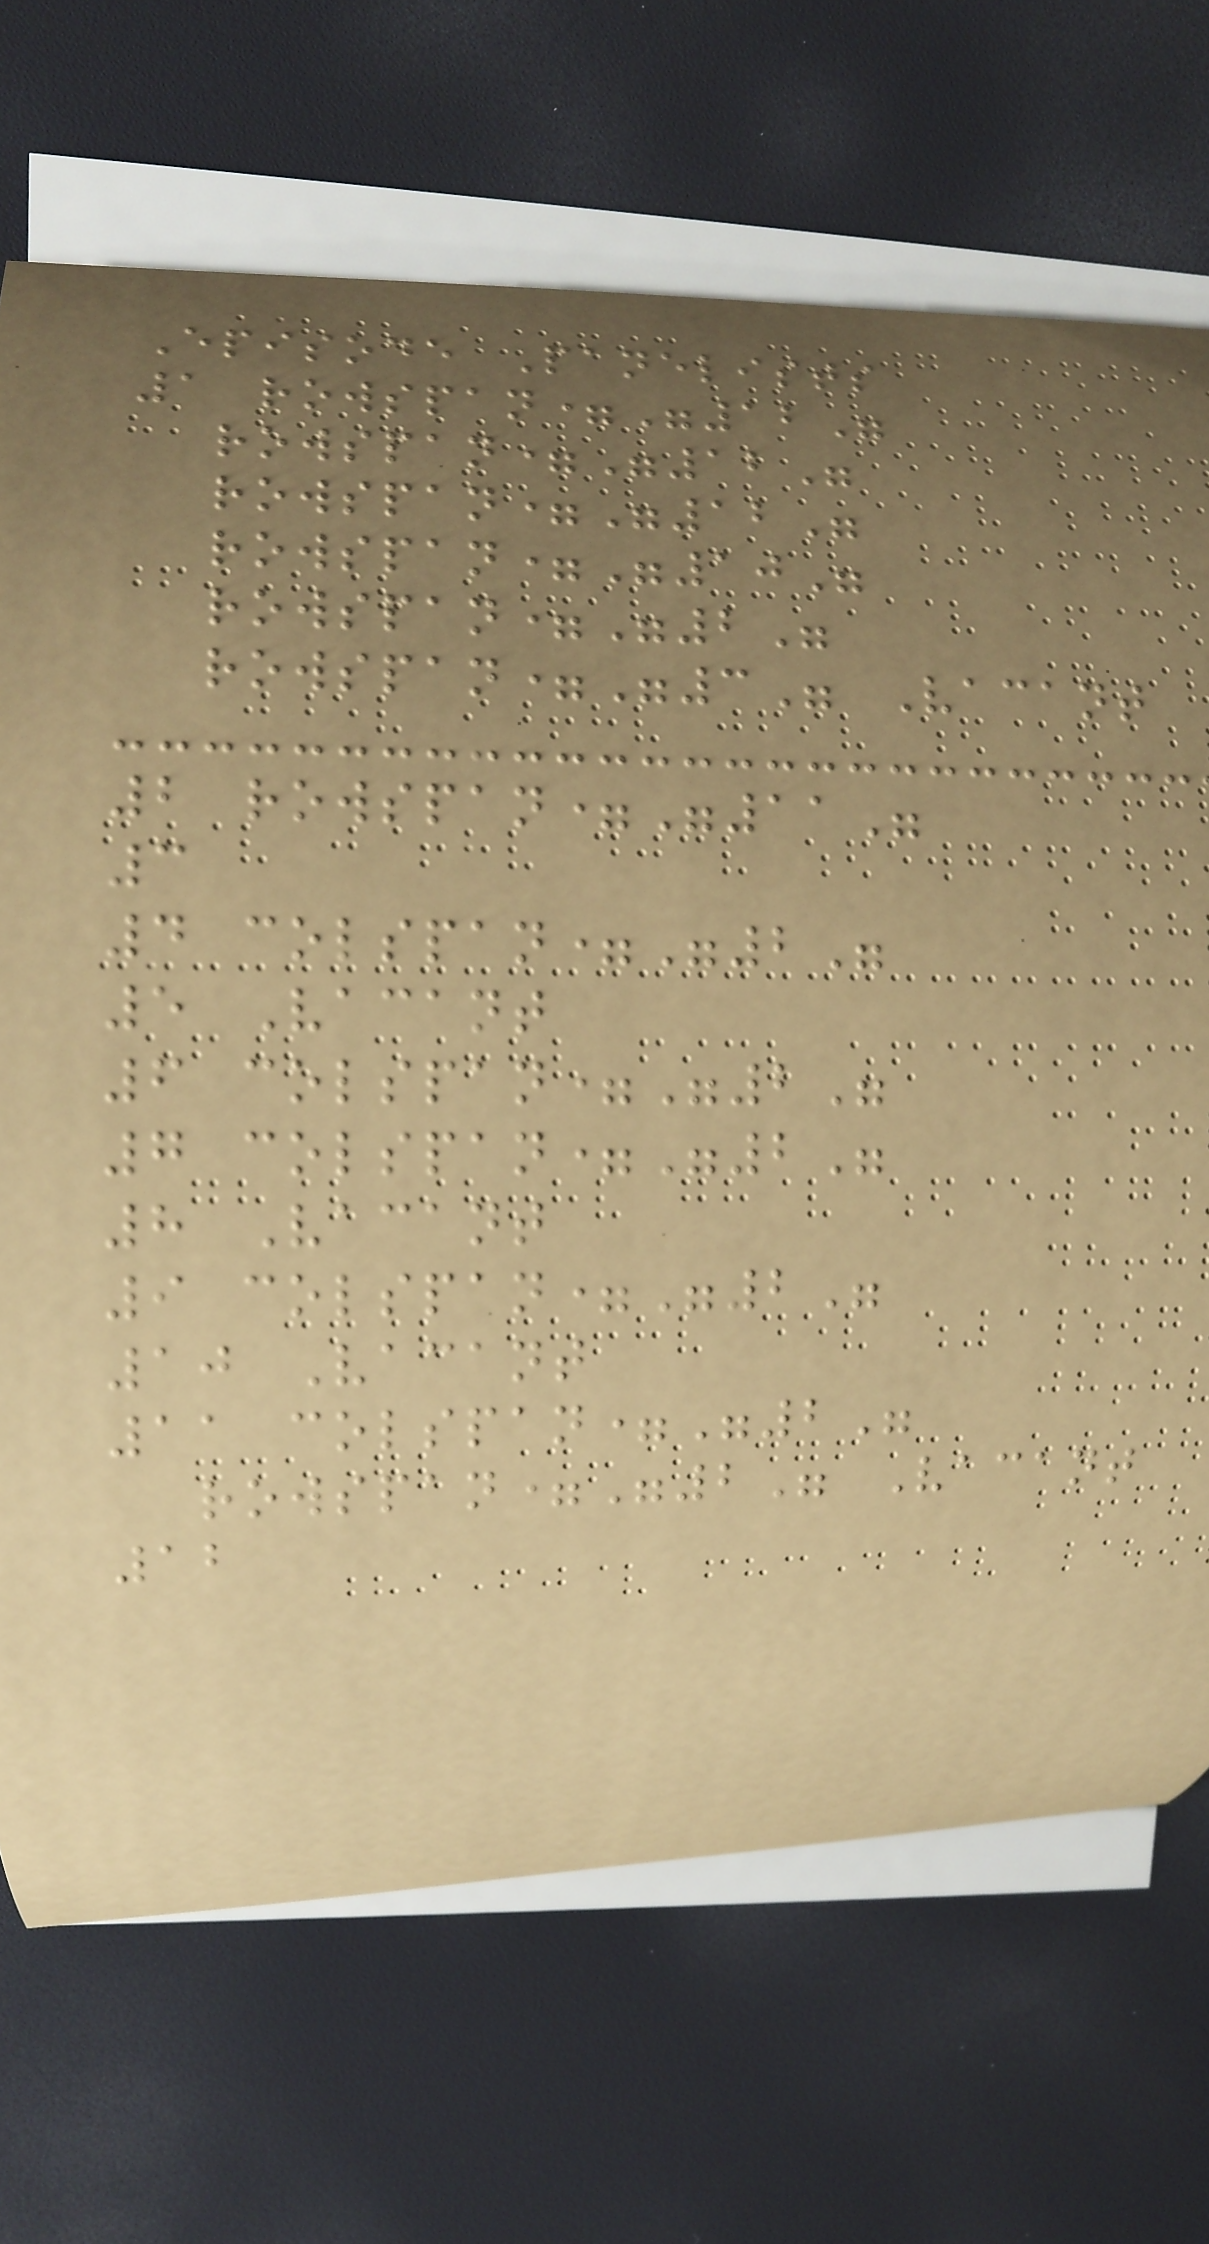Episode Panelists
1 rowspan="12"
rowspan="12"
rowspan="12"
rowspan="10"
rowspan="2"
rowspan="3" Vacant
2 rowspan="11"
3
4 colspan="2"
5 Vacant
6 colspan="2"
7 colspan="2"
8 Vacant
9 colspan="2"
10 Vacant
11 colspan="2"
rowspan="2" Vacant
12
